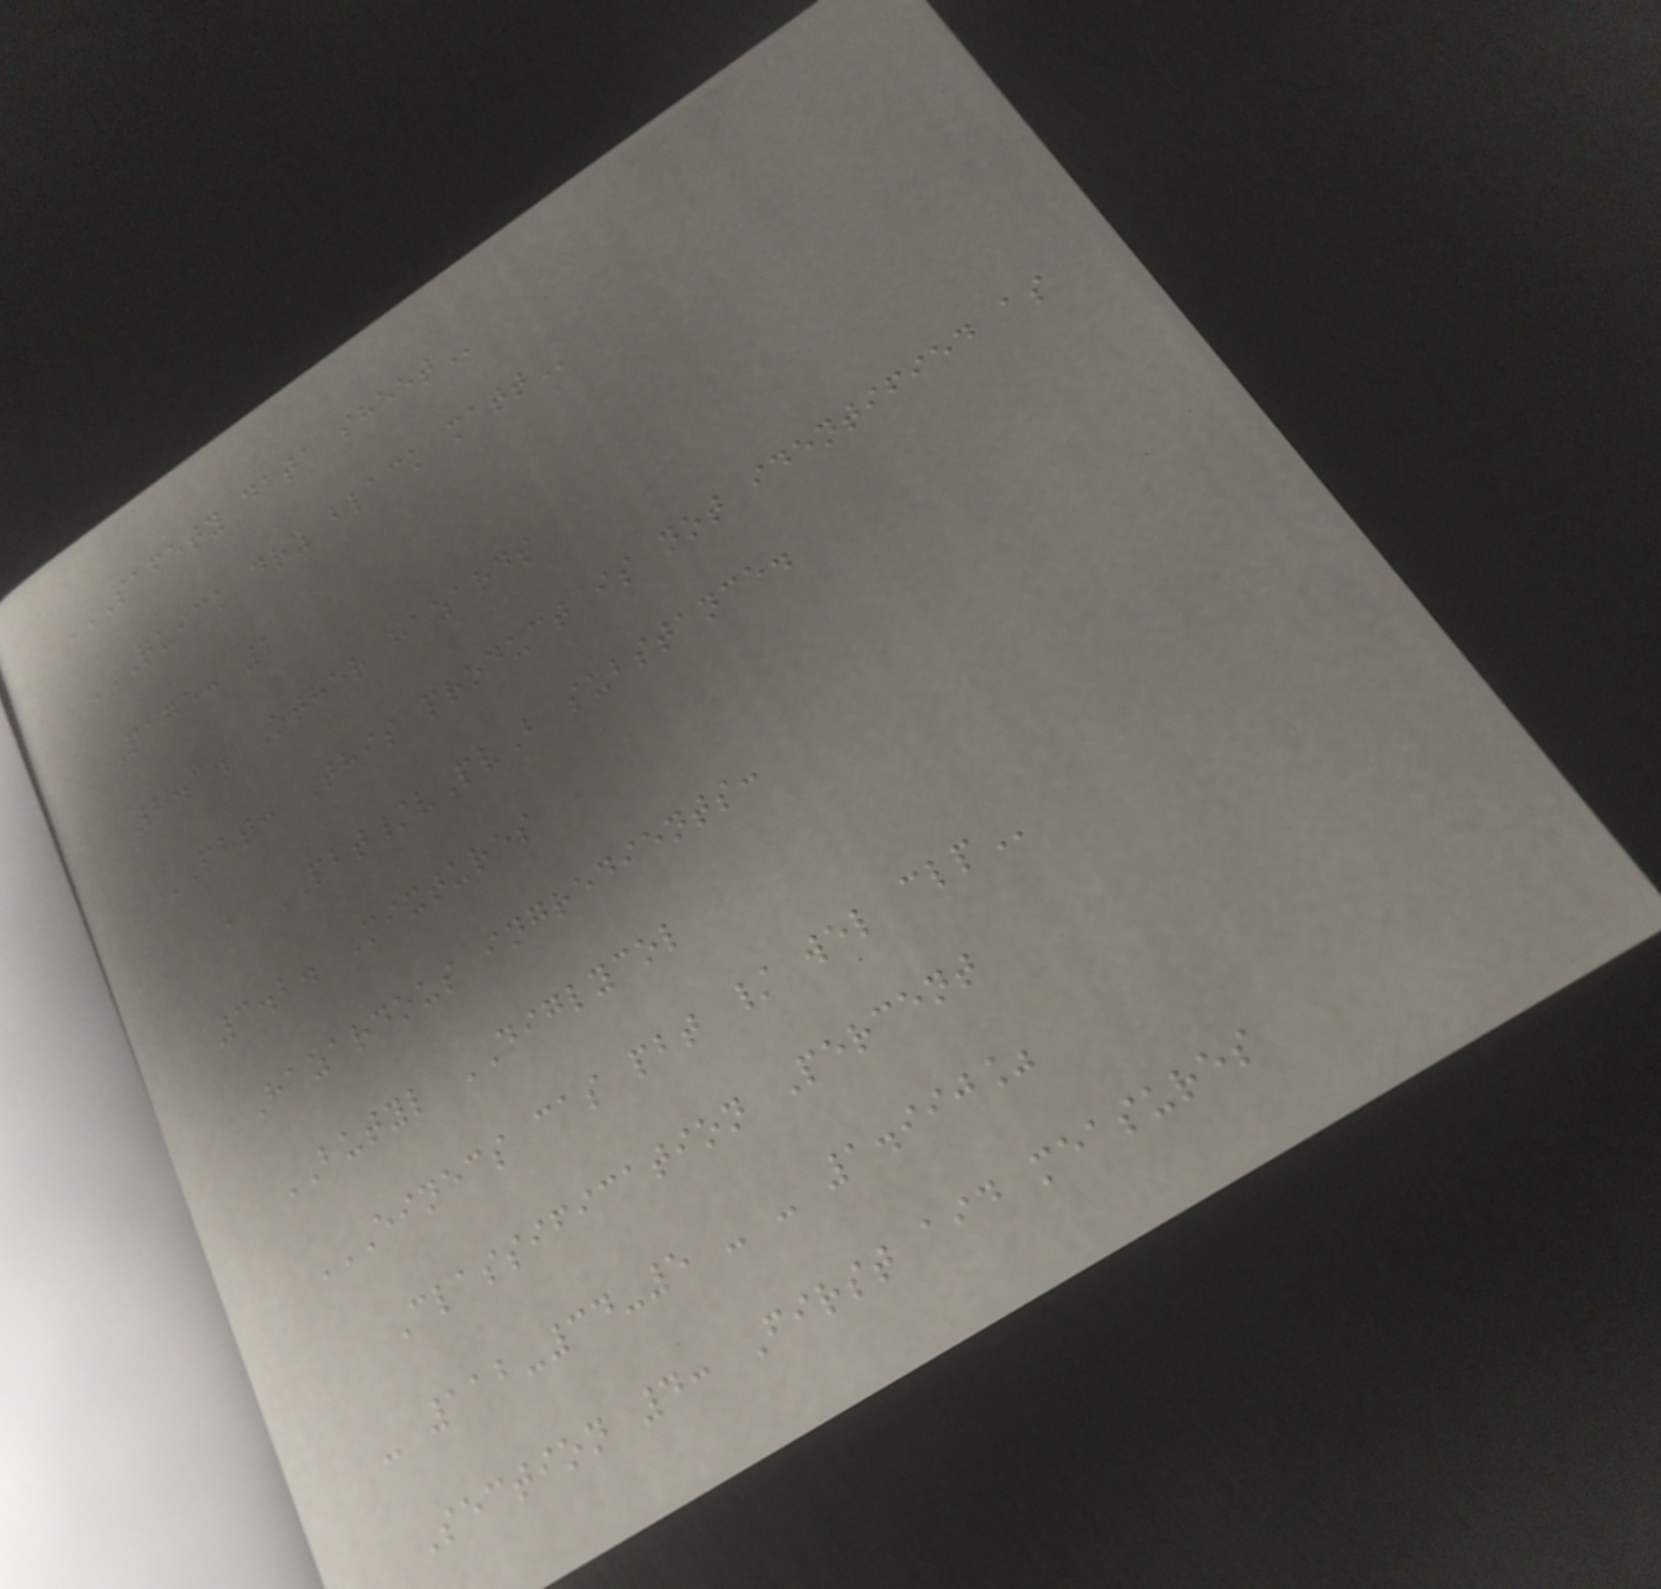SAFETY DATA SHEET
QUICK DRY BLACK MATT
Page: 2
2.3. Other hazards
PBT: This product is not identified as
a PBT/vPvB substance.
3.2. Mixtures
Hazardous ingredients:
BUTYL DIGLYCOL
EINECS CAS PBT / WEL CLP
Classification Percent
- 112-34-5 - - 1.990%
Section 4: First aid measures
